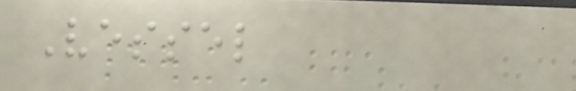Vessel
